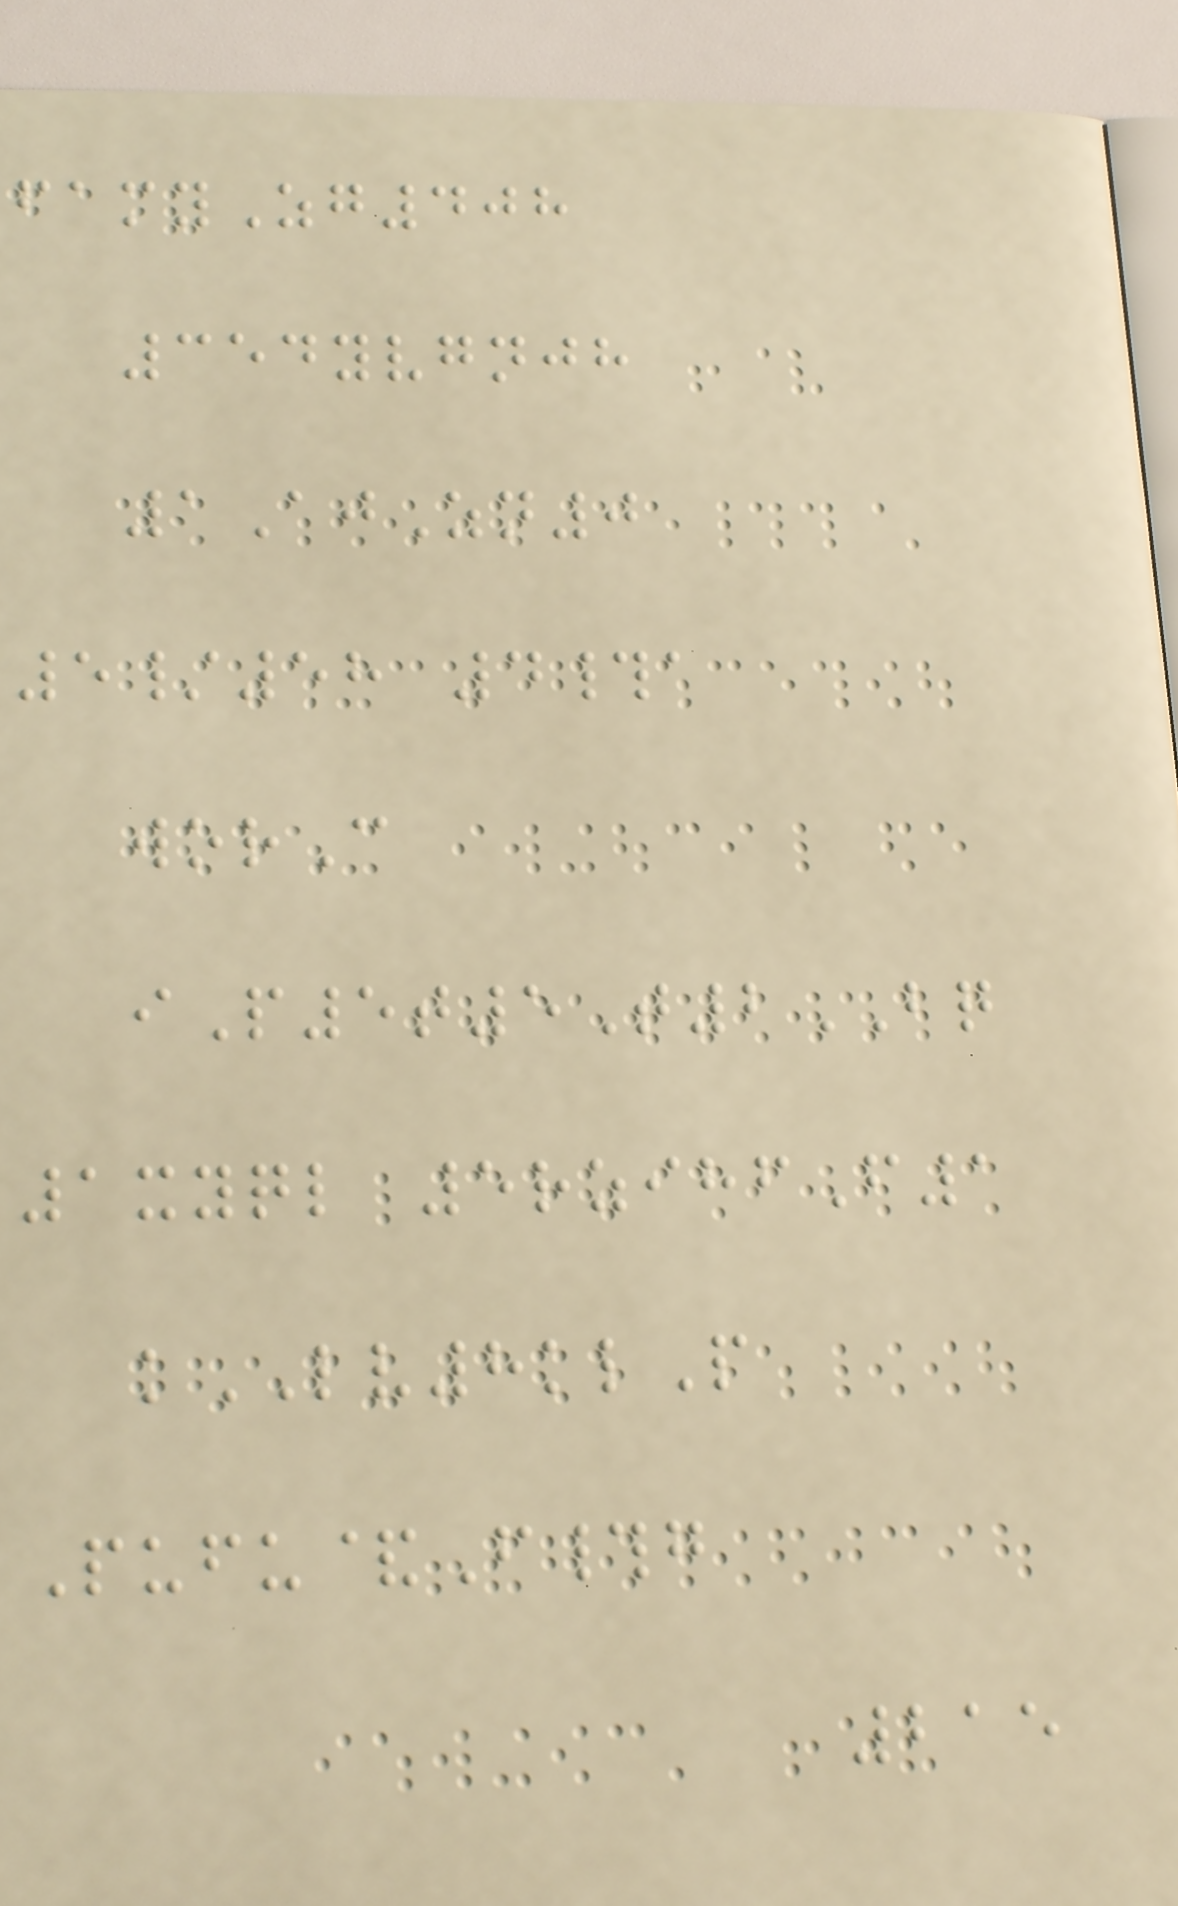famyZg408
354yvgnjh
1AjZn0
5/58 4#a
worC
iP5t5T2BQ
1xyql 5rzihfF1
kLV8klP
Pufu&F#g
215
